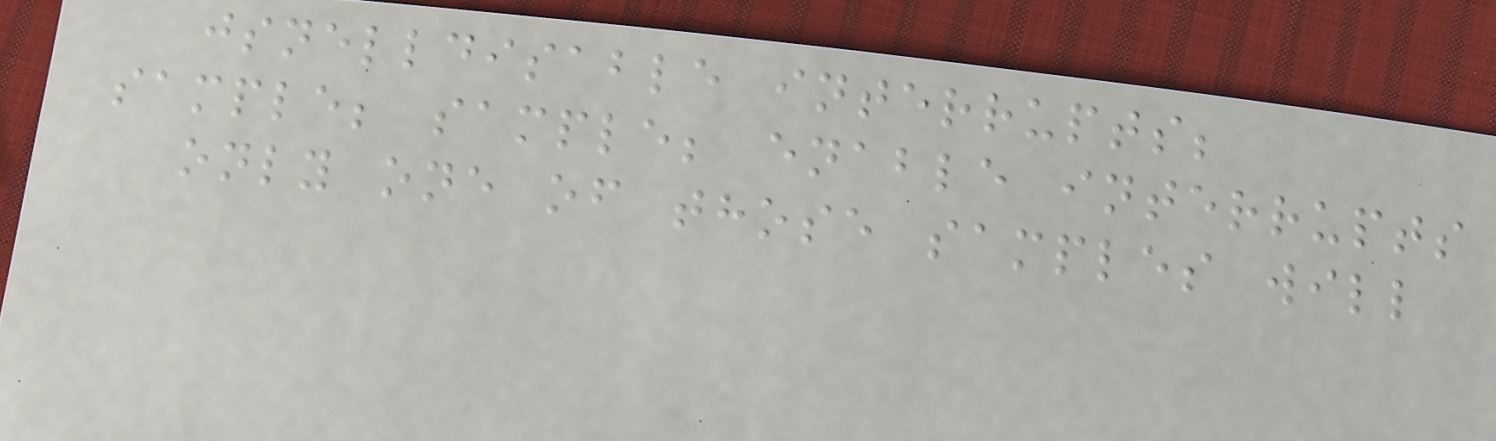jsnelldisable interrupts;
sample; sample; enable interrupts
only one of those samples will
